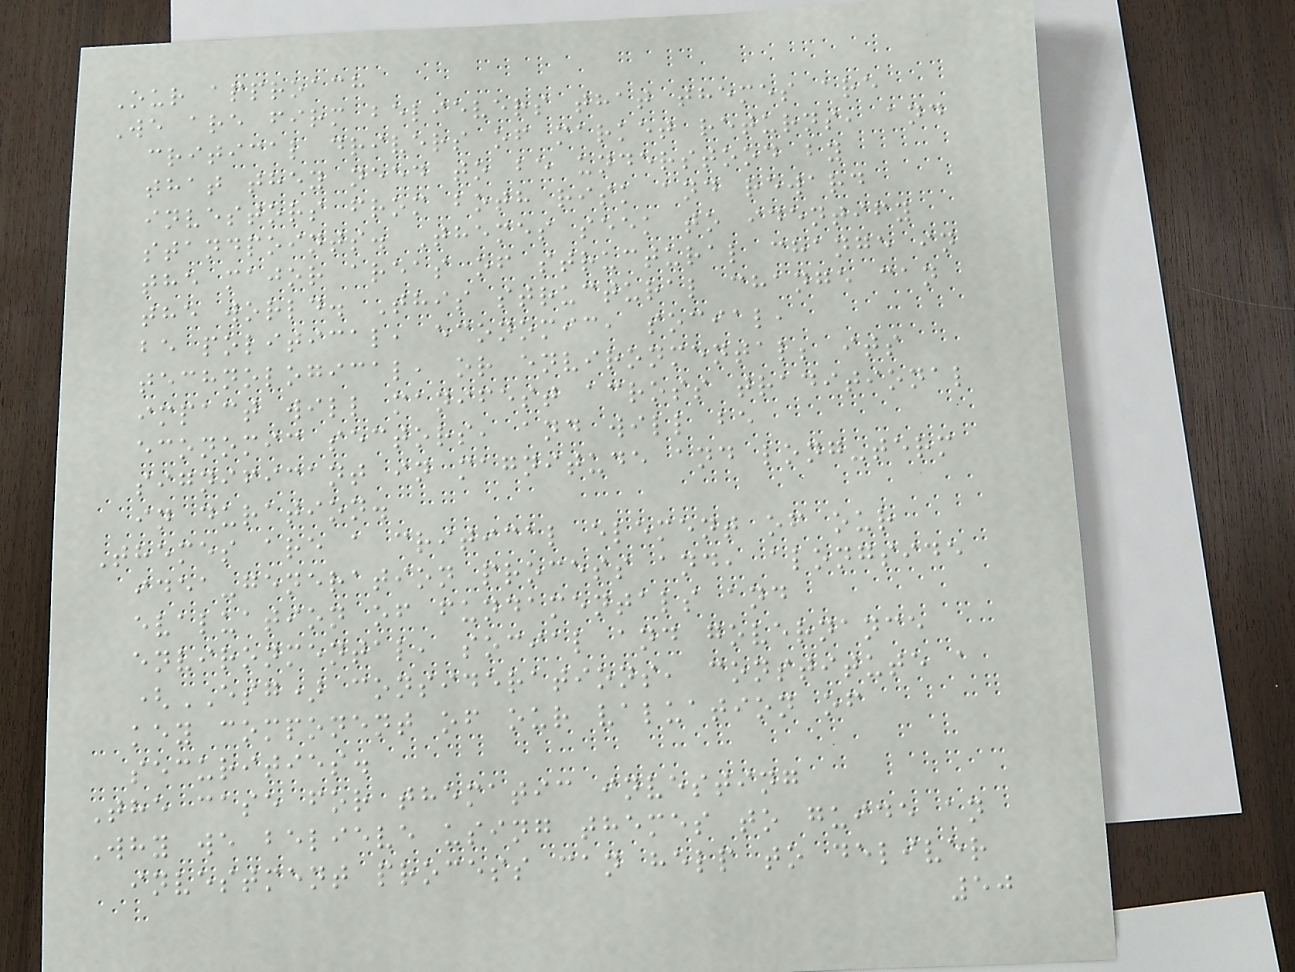Our approach
We are firm believers that themes are
critical drivers of market returns, and
that they need to be understood by
investors from both risk and reward
standpoints. Themes seek to identify
the major areas of structural change in
the world. This structural change can
be political, economic, social,
technological, or environmental; its
impact will manifest across traditional
economic sectors, and will be
significant in magnitude and long-term
in duration.
Themes are a critical element of our
idea-generation process and, alongside
evaluation of fundamentals and
environmental, social and governance
(ESG) considerations, constitute a
key component of our valuation of
securities.
The case for thematic investing
Why we believe using themes to guide an
investment process can help to deliver
50
